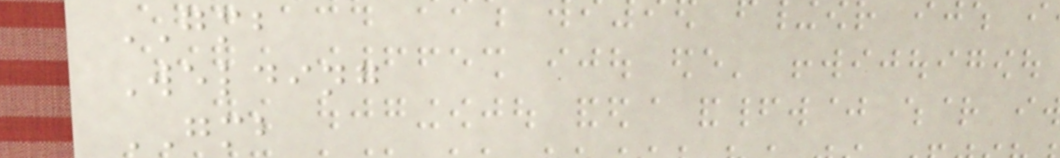GMB
Welding
GMB
